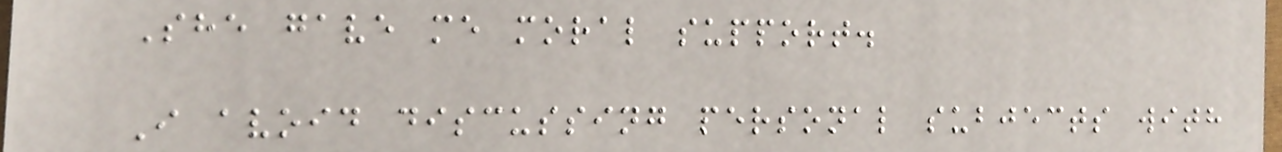She gave me moral support.
I avoid discussing personal subjects with
